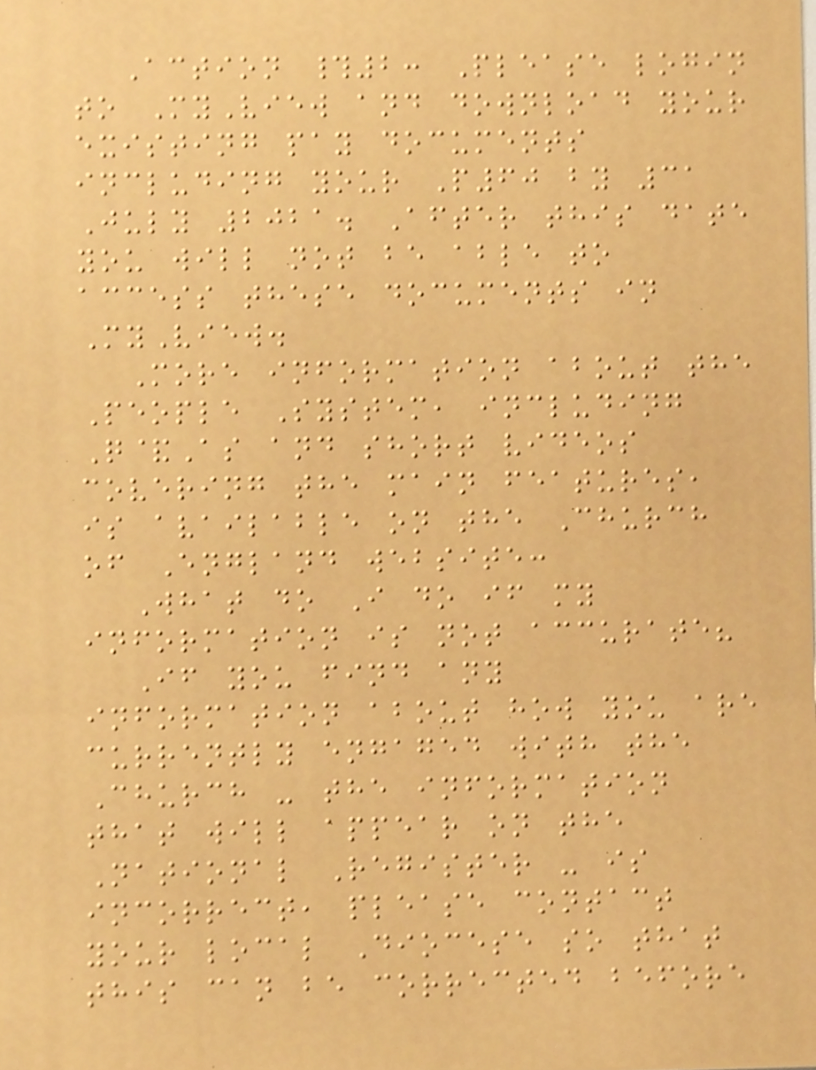Action #2: Please login
to MyView and download your
existing pay documents
including your P60 by 31
July 2021. After this date
you will not be able to
access these documents in
MyView.
More information about the
People System, including
Q&As and short videos
covering the main features,
is available on the Church
of England website:
What do I do if my
information is not accurate?
If you find any
information about how you are
currently engaged with the
Church - the information
that will appear on the
National Register - is
incorrect, please contact
your local Diocese so that
this can be corrected before
